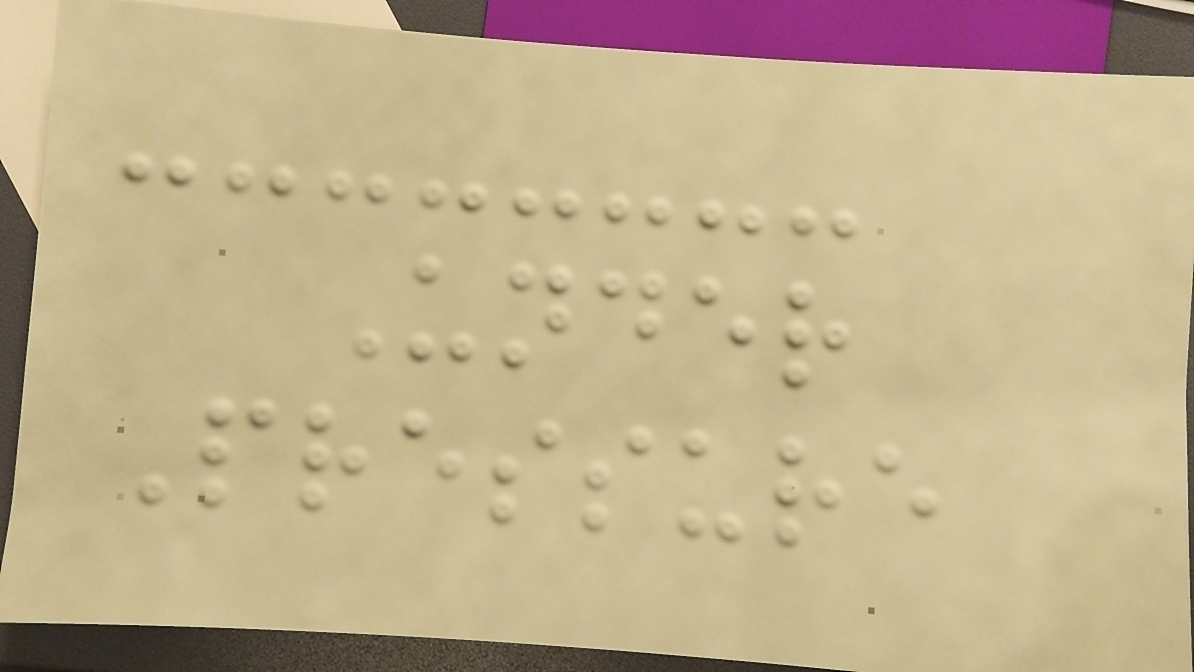Under
Pressure
